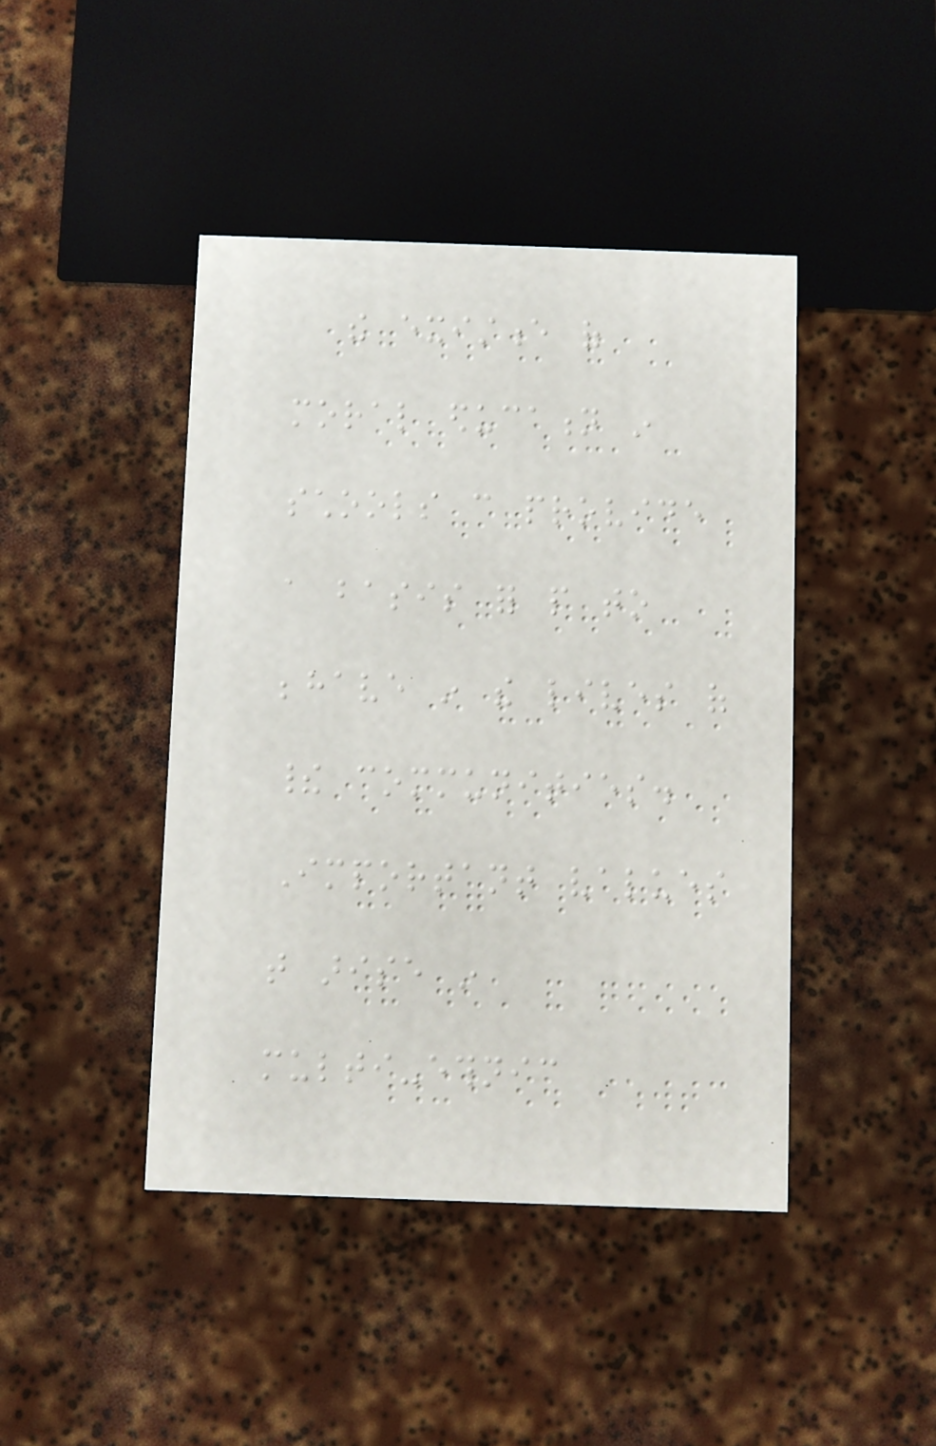the existence of
moral education in
schools can provide
a basis for people to
behave in the lives of
their communities.
Important values
that arise in
multi-ethnic
